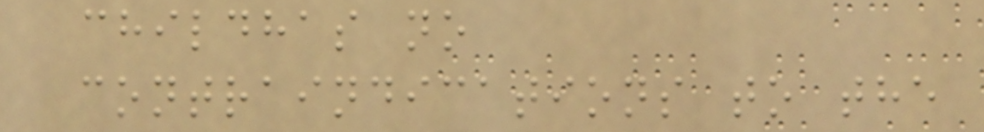childhas no
contraindications to the
